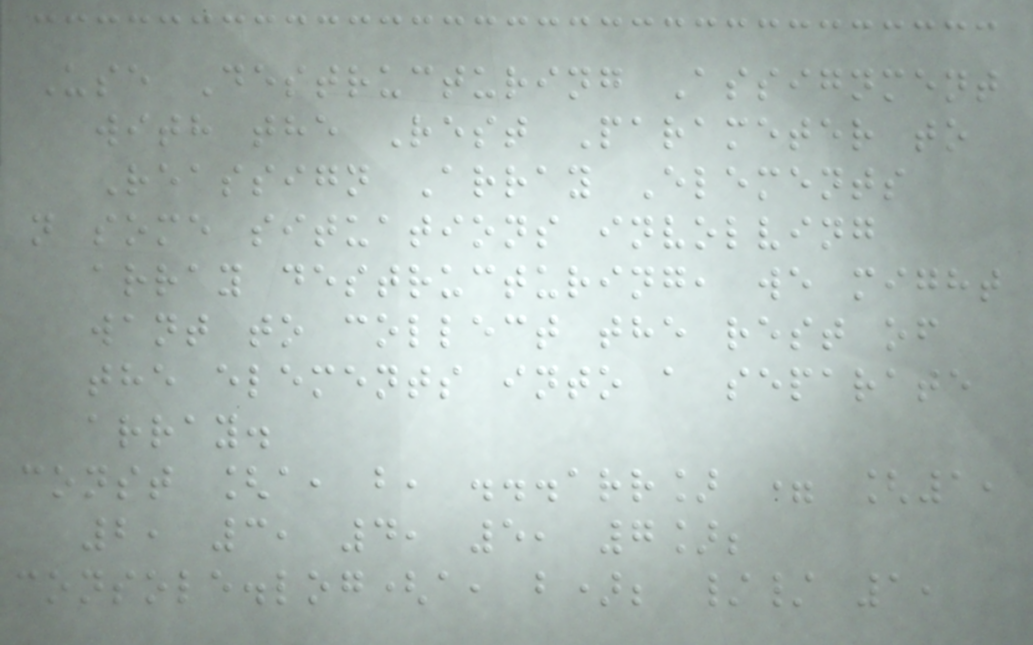Use Destructuring Assignment
with the Rest Parameter to
Reassign Array Elements
n some situations involving
array destructuring, we might
want to collect the rest of
the elements into a separate
array.
const [a, b, ...arr] = [1,
2, 3, 4, 5, 7];
console.log(a, b); // 1,
